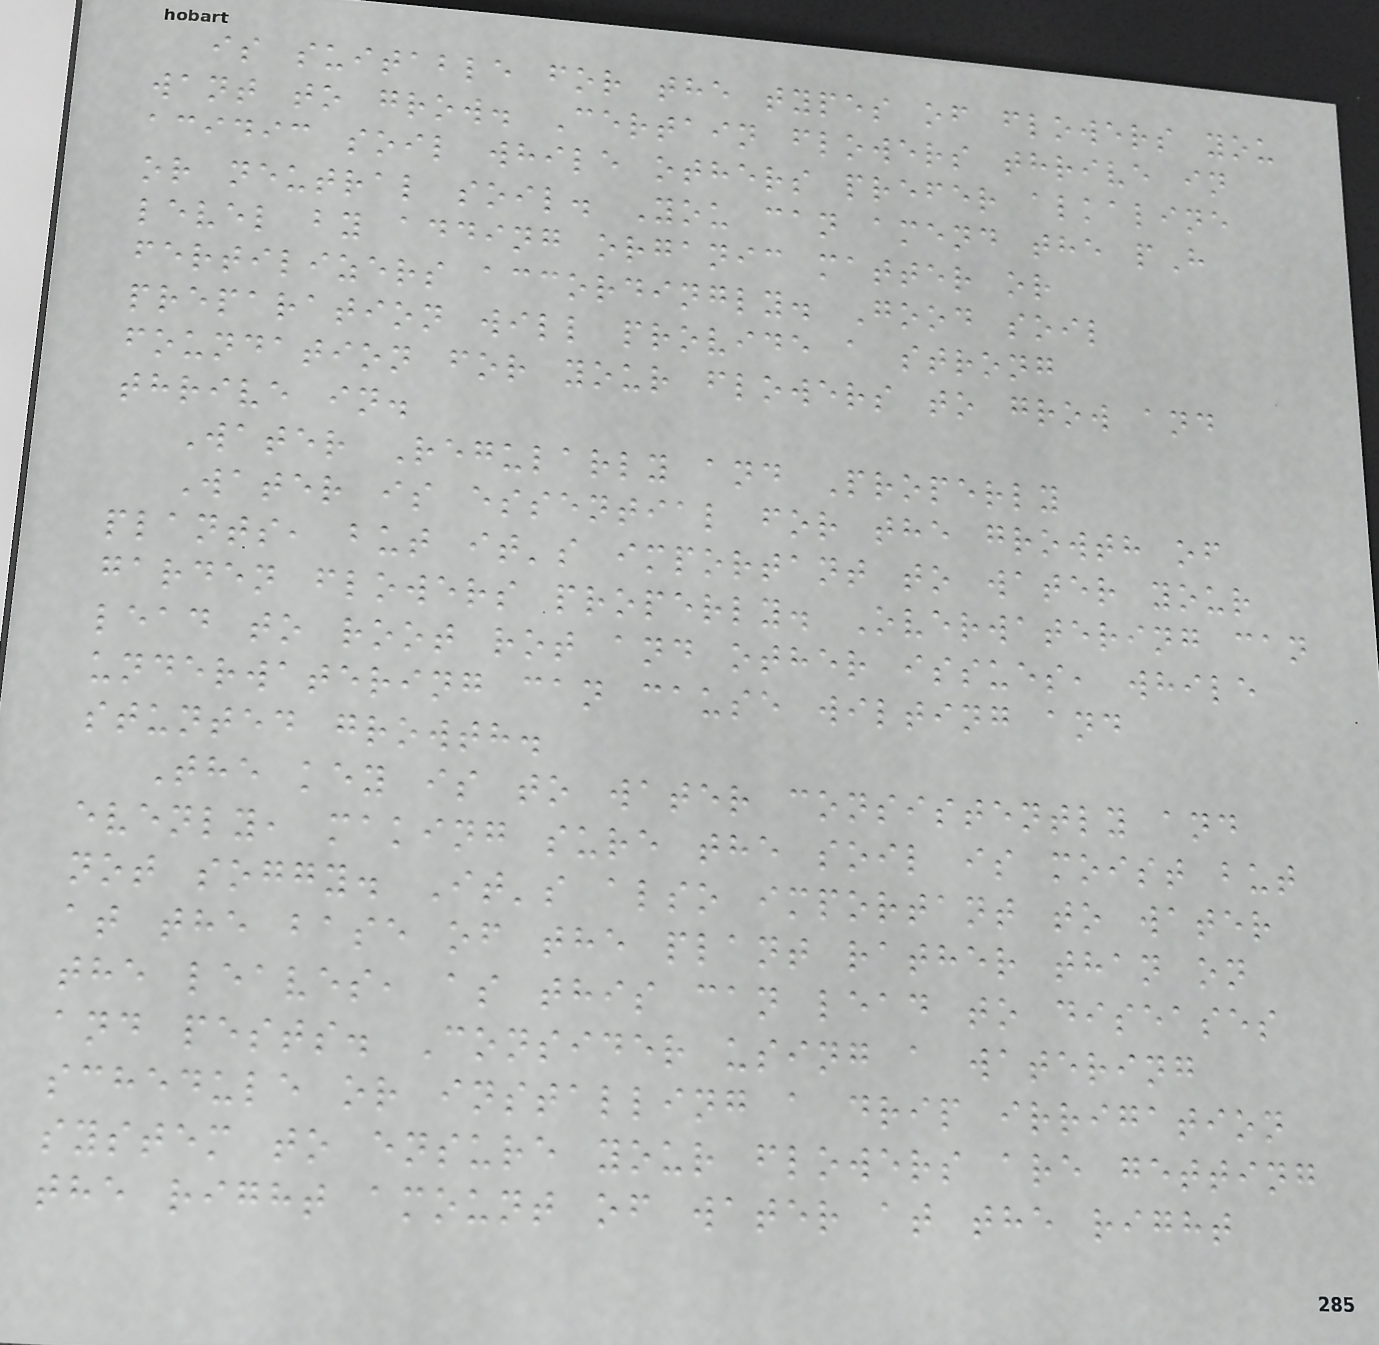is suitable for the types of flowers you
want to grow. Certain flowers thrive in
acidic soil while others prefer alkaline
or neutral soil. You can amend the pH
level by adding organic matter or
fertilizers accordingly. Good soil
preparation will provide a strong
foundation for your flowers to grow and
thrive in.
Water Regularly and Properly
Water is essential for the growth of
plants, but it's important to water your
garden flowers properly. Overwatering can
lead to root rot and other issues, while
underwatering can cause wilting and
stunted growth.
The key is to water consistently and
evenly, making sure the soil is moist but
not soggy. It's also important to water
at the base of the plant rather than on
the leaves, as this can lead to diseases
and pests. Consider using a watering
schedule or installing a drip irrigation
system to ensure your flowers are getting
the right amount of water at the right
